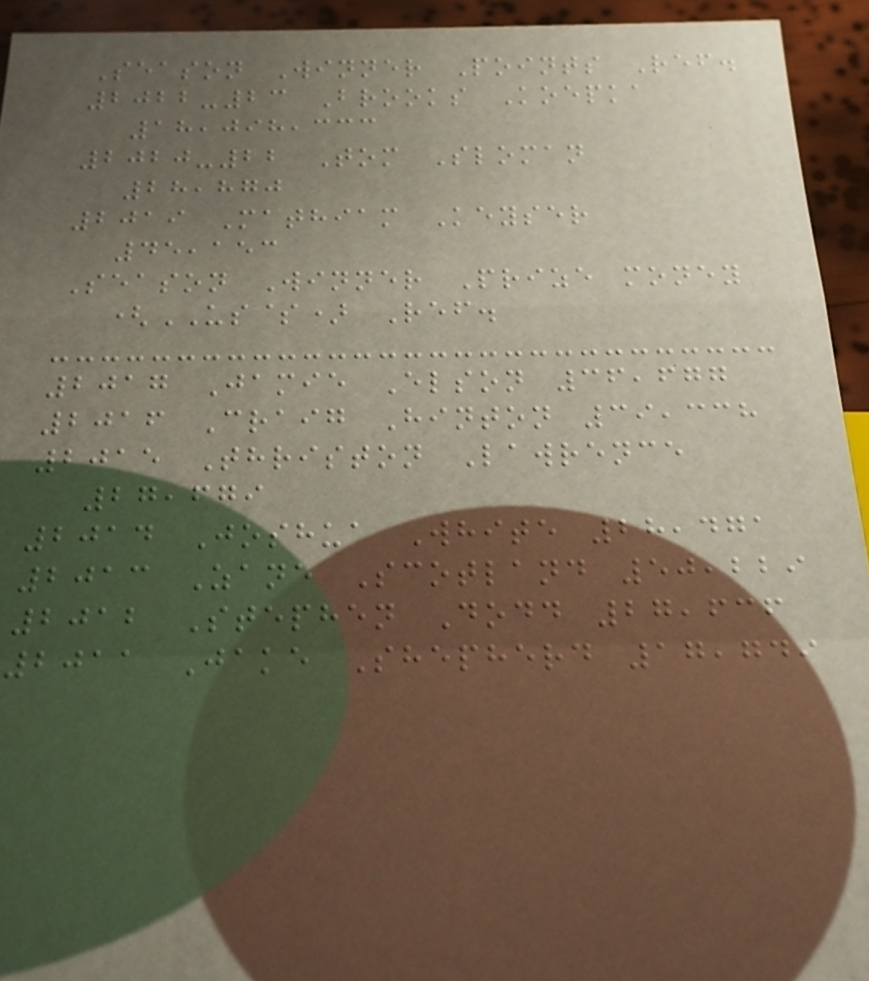Season Winner Points Ref.
2022-23 Brooks Koepka
18,098,333
2020-22 Tom Sloman
28,870
2019 Mathiam Keyser
45,153
Season Winner Prize money
(US$) Ref.
2017 Jamie Elson 36,677
2016 Craig Hinton 39,338
2015 Thriston Lawrence
27,679
2014 Joshua White 28,471
2013 Zane Scotland 50,229
2012 Stephen Dodd 27,636
2011 Jake Shepherd 17,749
